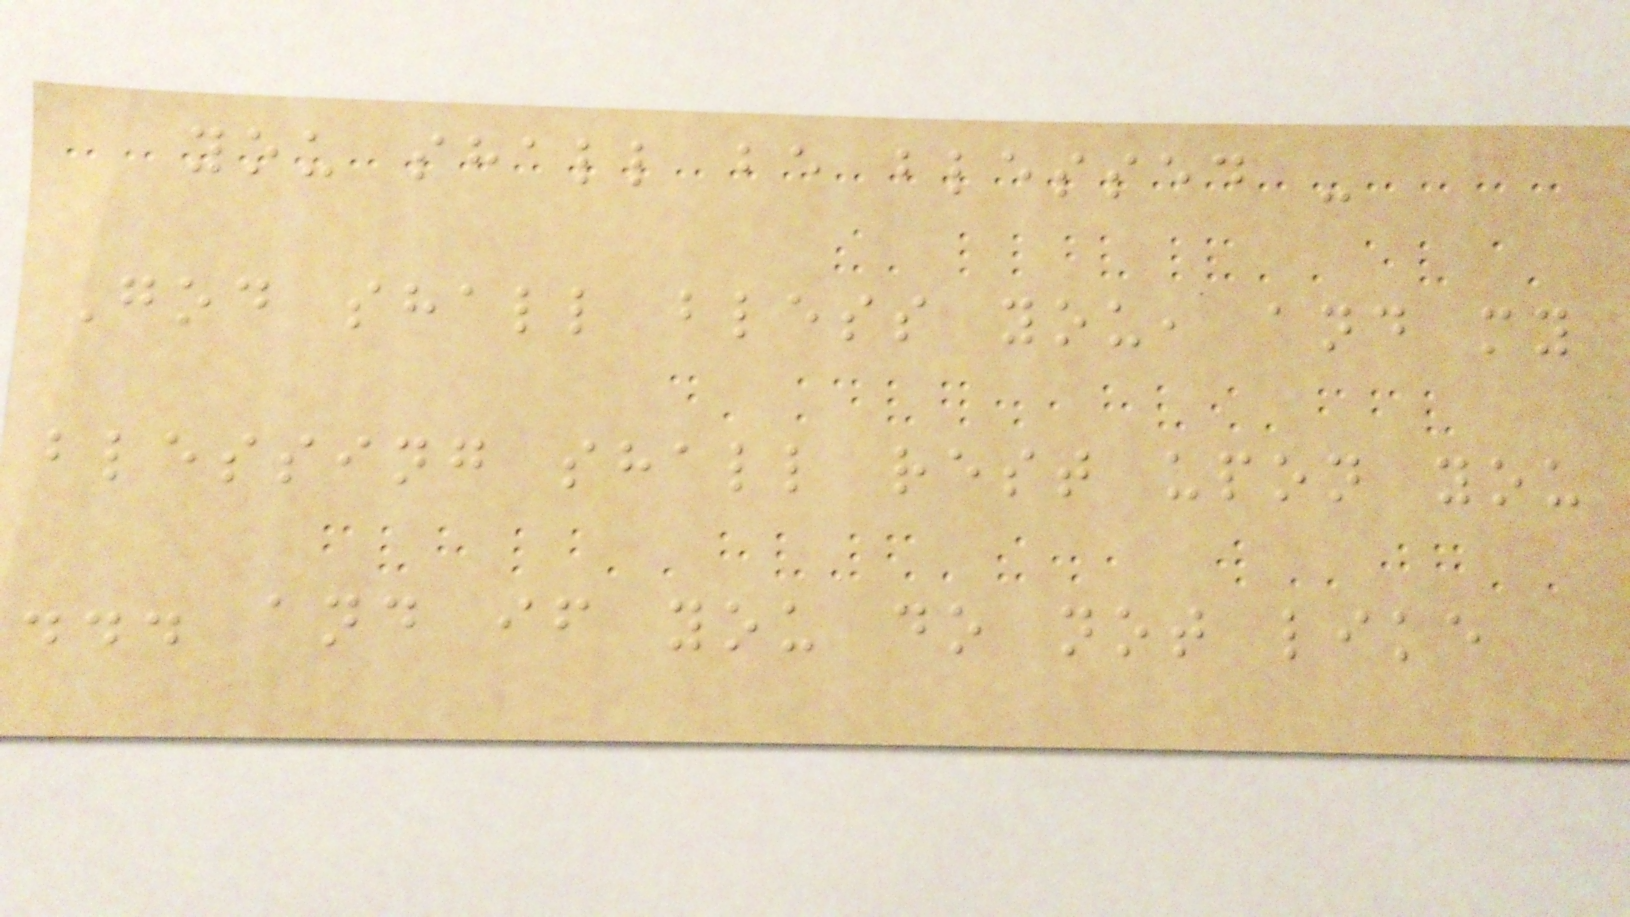you shall be blessed -
God shall bless you, and my
blessing shall rest upon you
... and if you do not like
